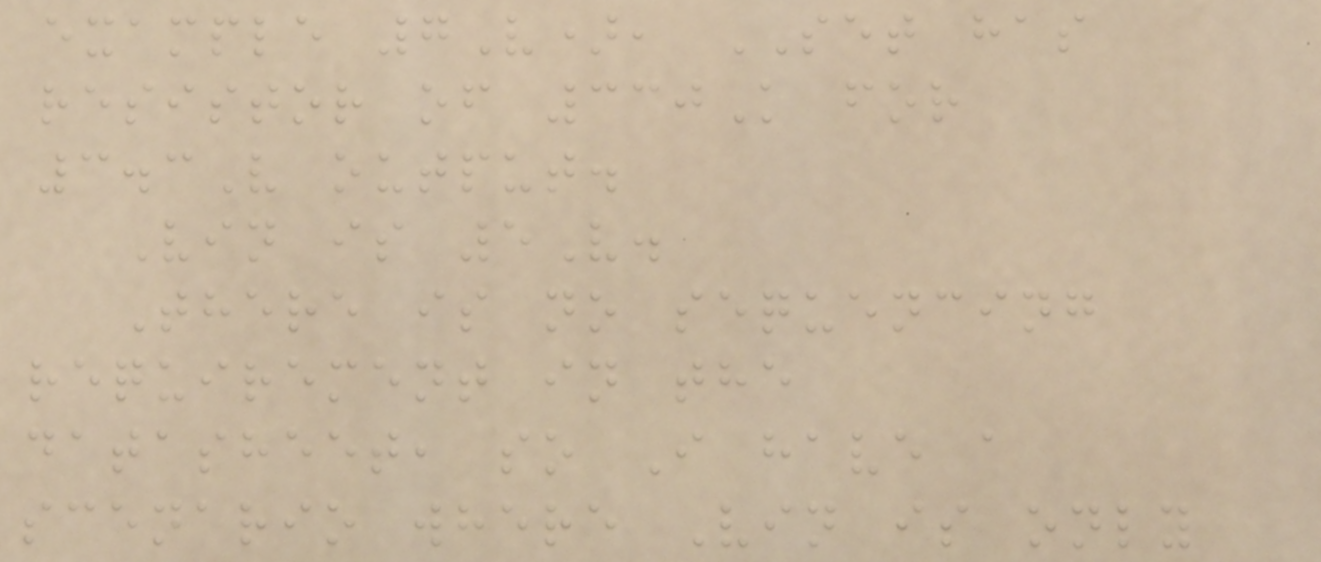example 7V), SET has
resistor of 330K for
3.3V output.
Vin is 5V.
There is no sequencing
requirement in the
datasheet, so I have a
scenario where Vin is only
